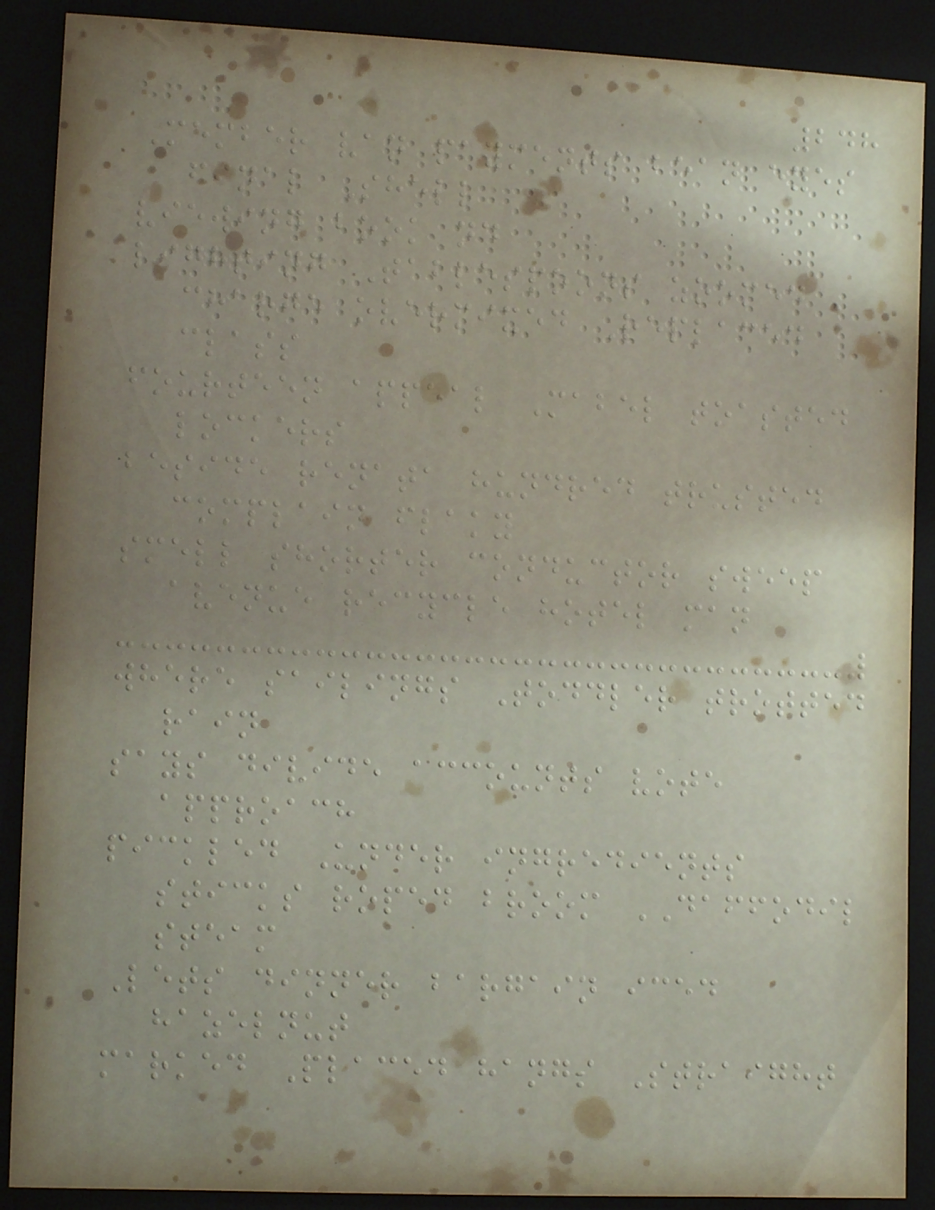248
Member van payments bean eyes
final Shell
viewing book nd
lighting Tablespoons zoomed
charge overmixed Replaced
class
fourteen appeal Mabel toasted
lockers
beside renata hundred trusted
complain flaky
smell shorter conductor sweep
avenue recycle hotel man
where sailings Toddler trotted
rain
says divide accounts vote
approach
pickled Under ingredients
sticks roped broom DAFFODIL
steam
Lets dinner bargain iced
hazelnut
marked Placed hangs Straight
